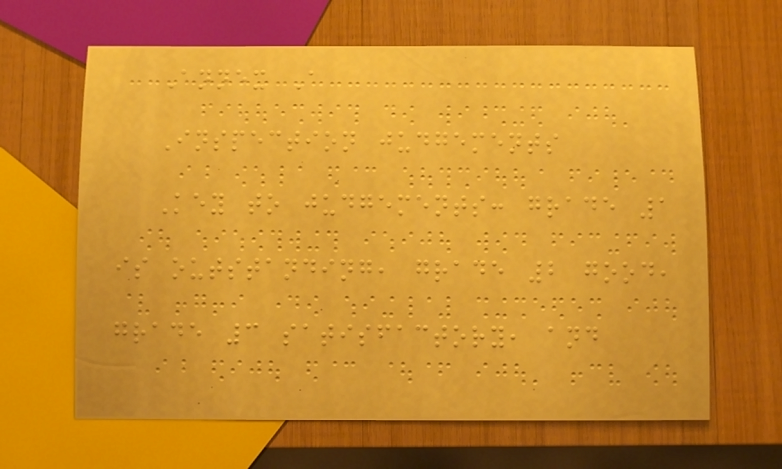Annex A
Inspection judgements
Key to judgements: grade 1
is outstanding, grade 2 good,
grade 3 satisfactory, and
